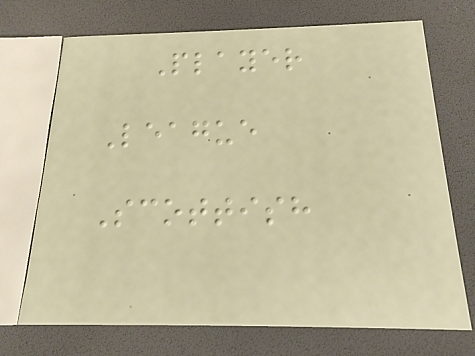Player
League
Scottish
